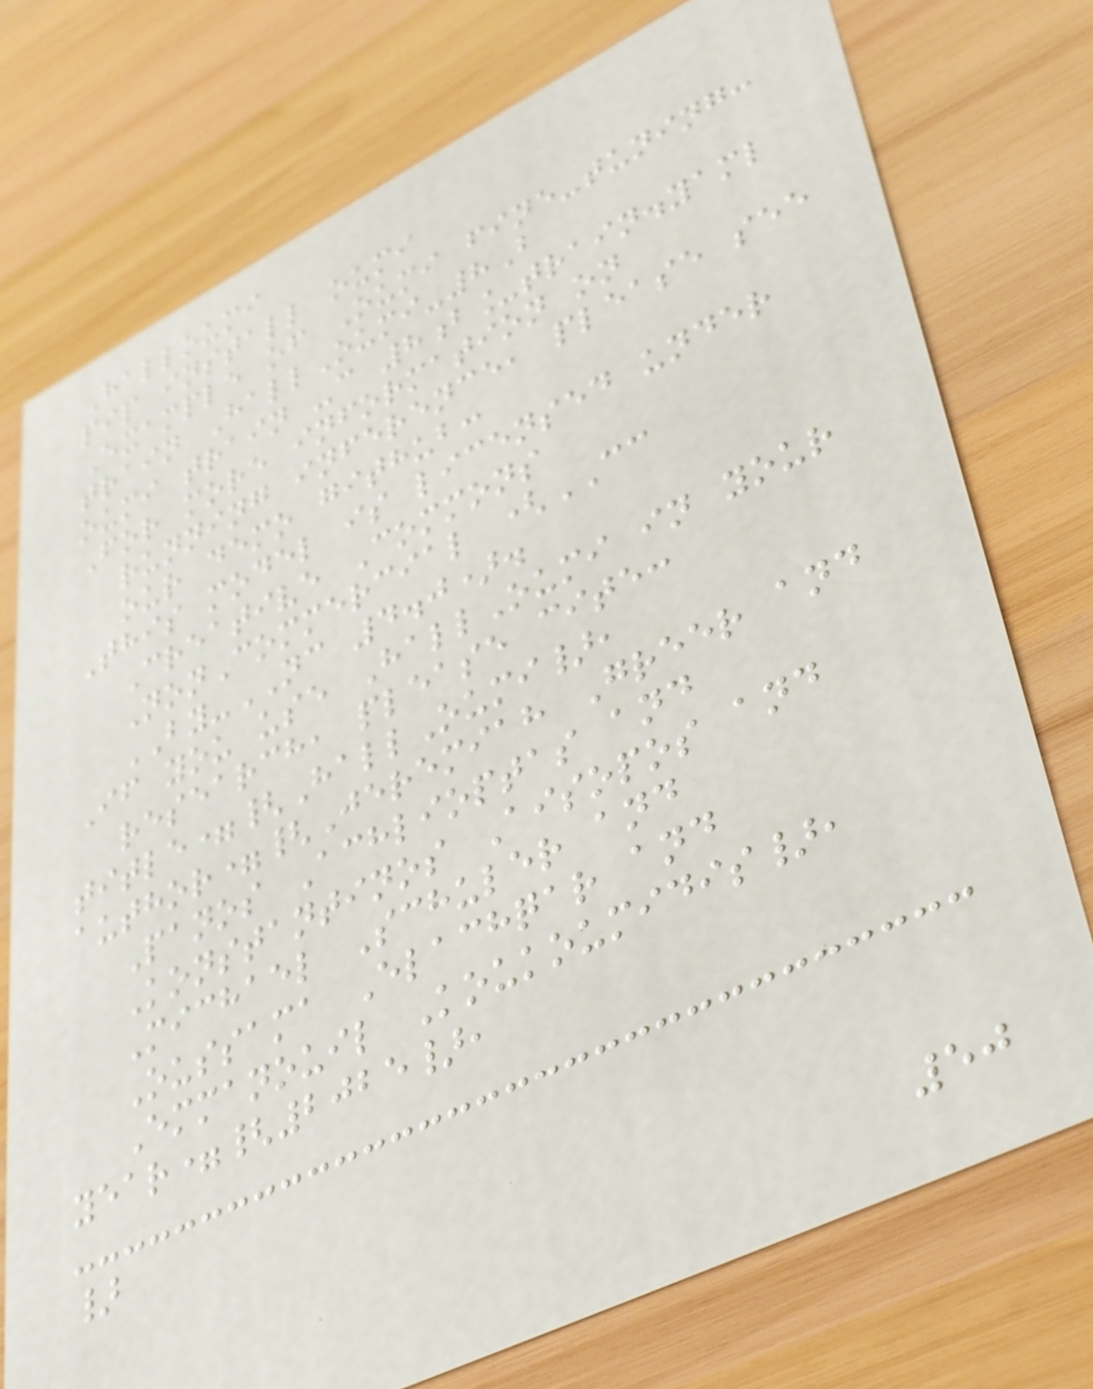Halloumi
pip install oumi
Example of Oumi fine-tuning:
train HallOumi-8B
oumi train -c 8b_train.yaml
For more information on
running inference, please see
our demo github:
This model is licensed under
Creative Commons
NonCommercial (CC
BY-NC 4.0).
If you use HallOumi in your
research, please cite:
title={HallOumi},
author={Jeremiah Greer and
Panos Achlioptas and
Konstantinos Aisopos and
Michael Schuler and
Oussama Elachqar and
Emmanouil Koukoumidis},
year={2025},
}
50
